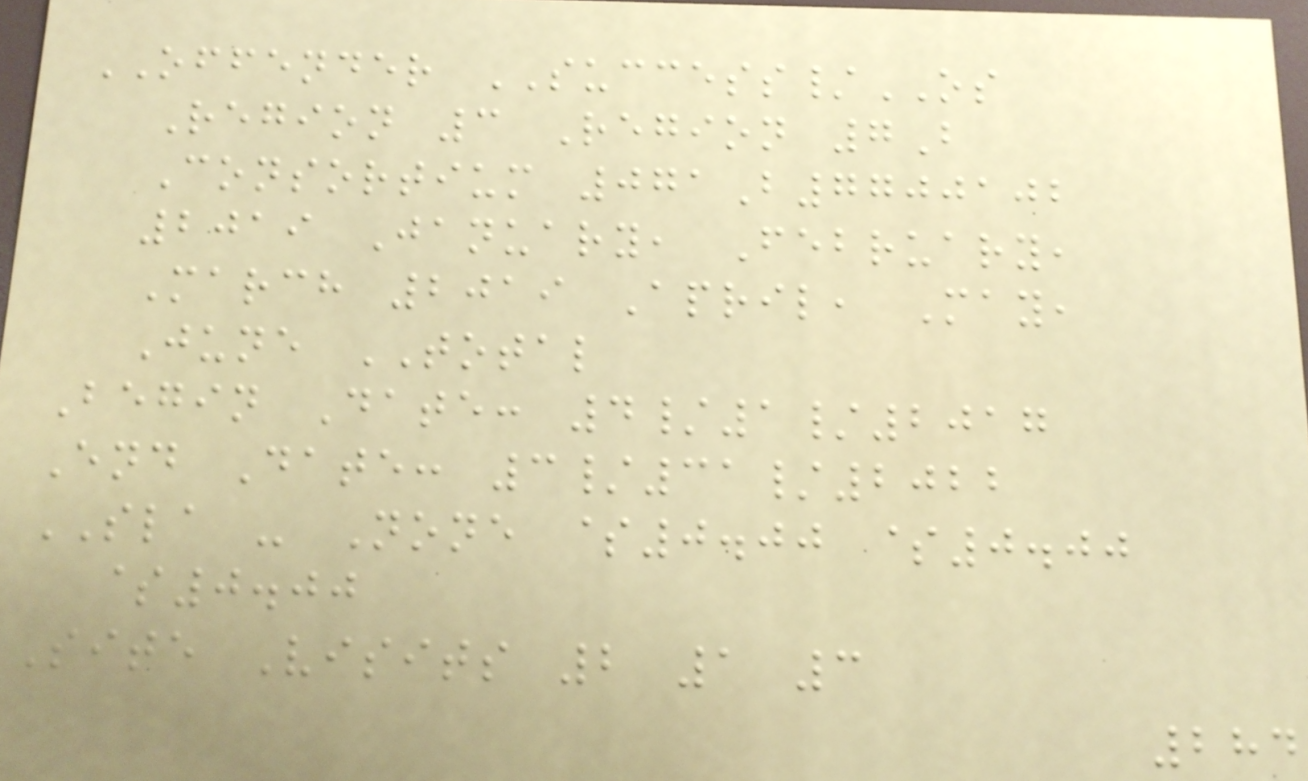OFFENDER SUCCESS/OS
Region 3 Region 7B
Consortium 071B7700102
2019 January, February,
March 2019 April, May,
June TOTAL
Begin Date: 4/1/2017
End Date: 3/31/2022
SLA - None $0.00 $0.00
$0.00
Site Visits 2 1 3
284
